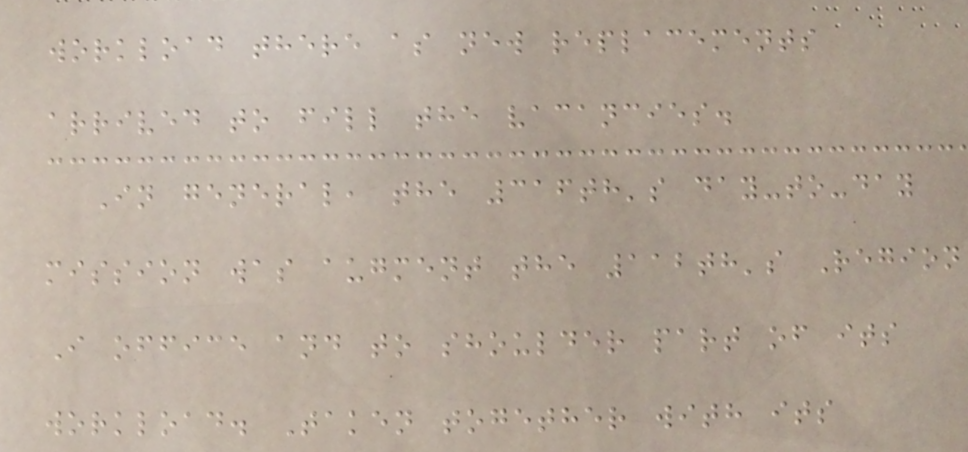workload there as new replacements
arrived to fill the vacancies.
In general, the 316th's day-to-day
mission was augment the 112th's Region
I office and to shoulder part of its
workload. Taken together with its
